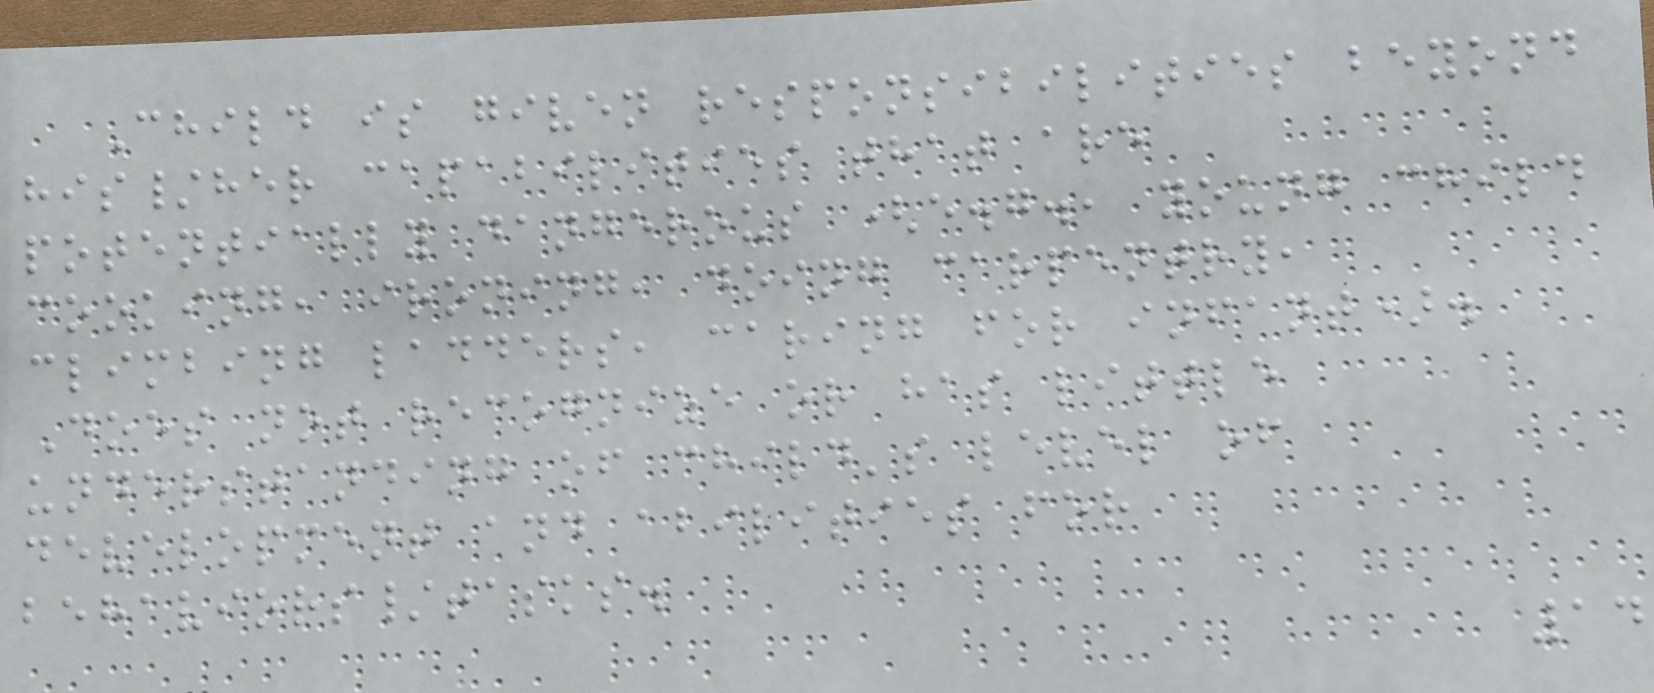Child is given responsibilities beyond
his/her capabilities that are
potentially dangerous (e.g., young child
cooking, ironing, doing carpentry,
climbing ladders, caring for infant).
Does not recognize or has little
understanding of child's level of
development and abilities for
behaviors/tasks.
14
